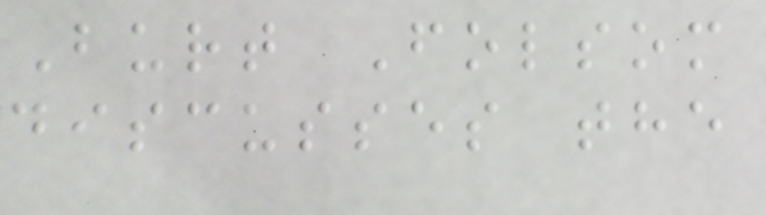Burt Folsom
discusses the
